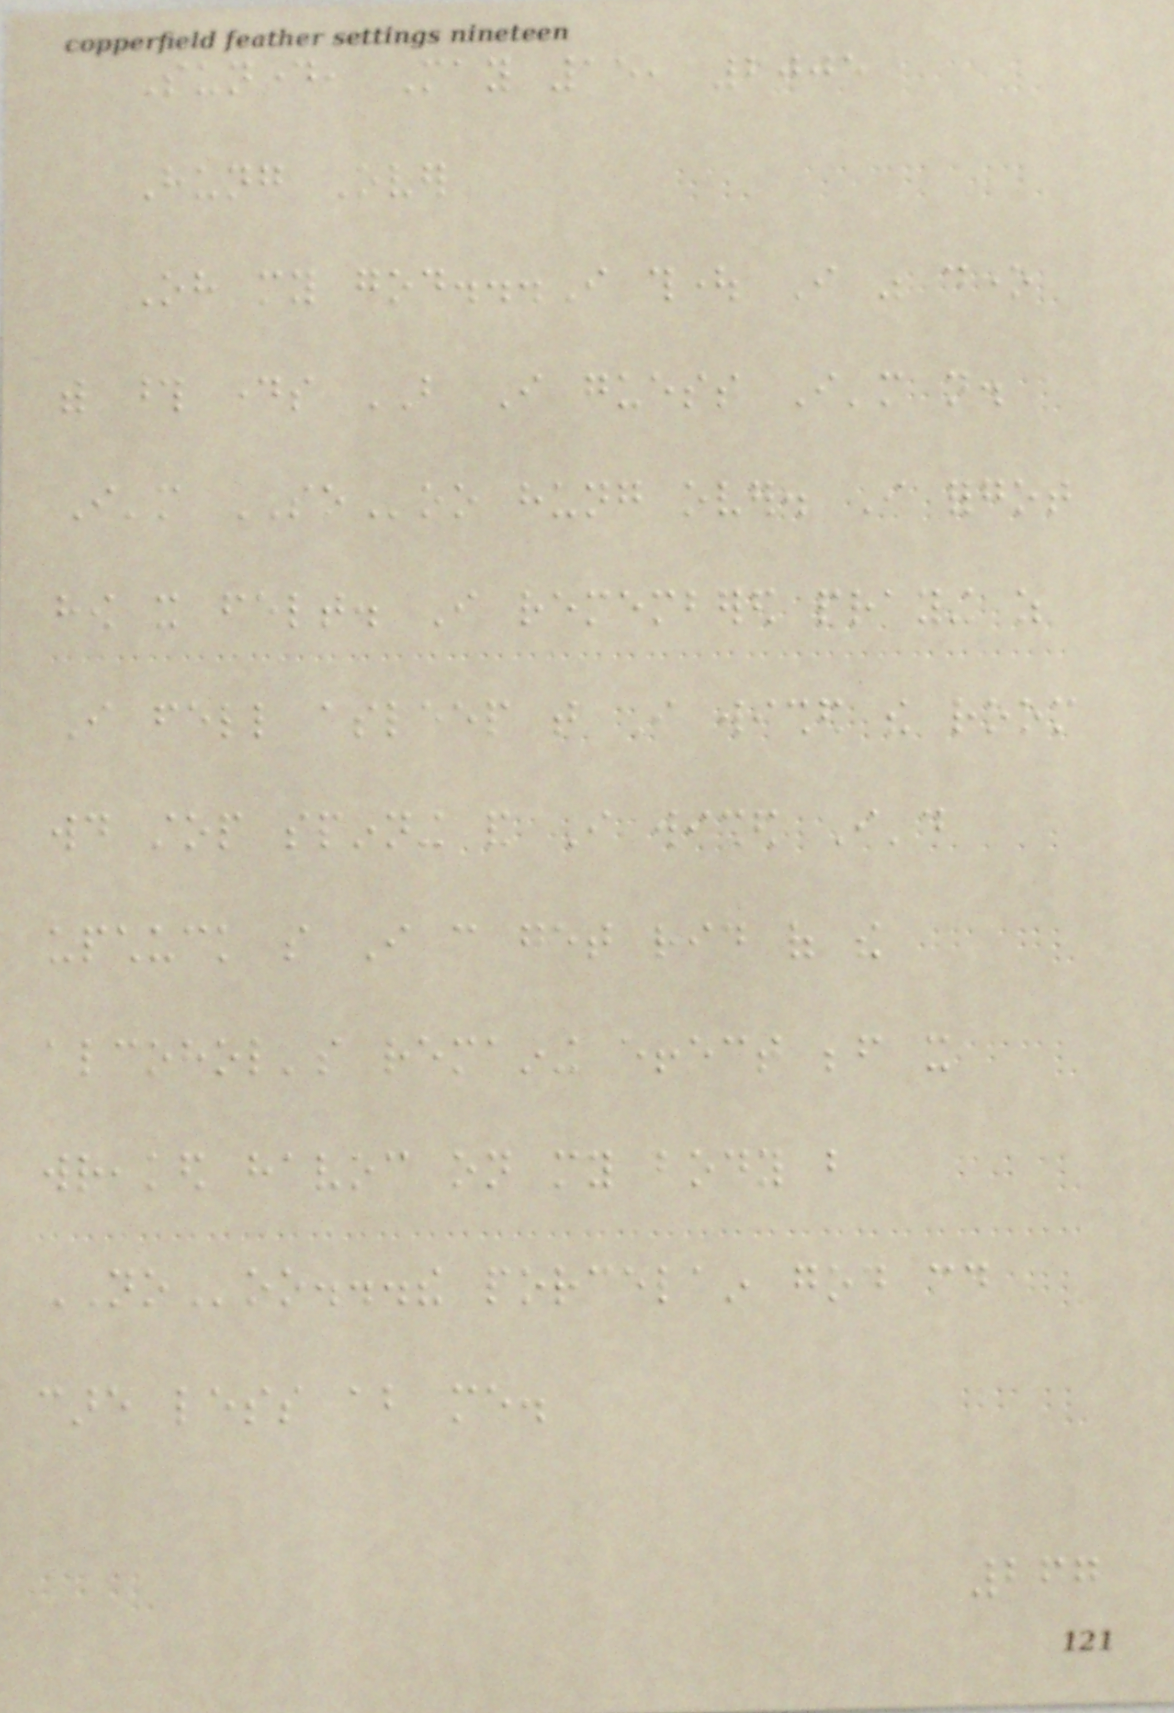Sunday, May 15, 2005
Hung Over
Oh my god...I thought I was done
with those days BUT I guess I'm not.
I'm SOoo hung over. I forgot
how it felt. I remembered praying as
I fell asleep that I wished the room
would stop spinning and I wished I'd
upchuck so I can get rid of the
alcohol's remaining effect before it
wreaked havoc on my body but
NOoo...the porcelain god could
care less about me.
267
